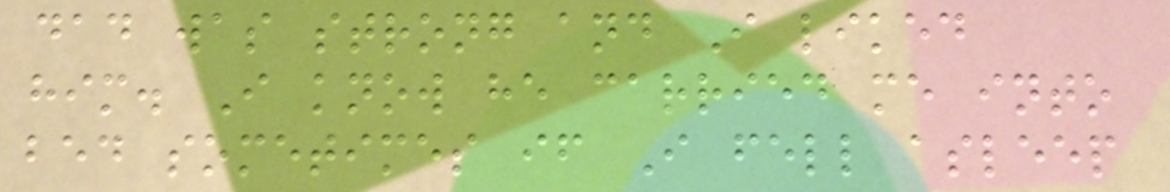dad was strong and I liked
him. I know he carried me into
bed sometimes if I fell asleep
